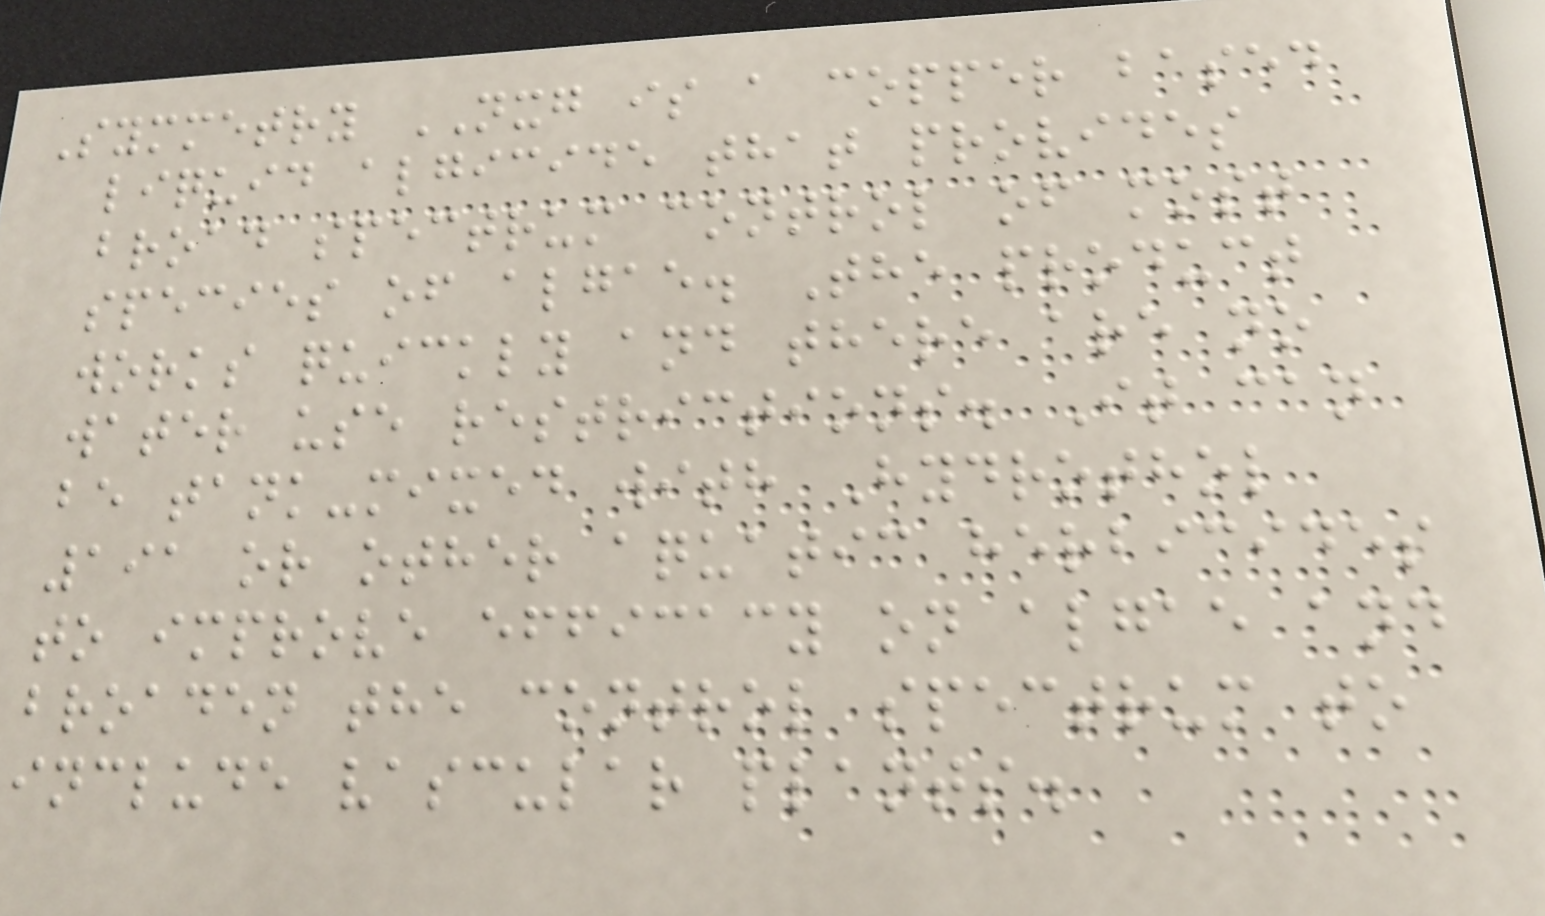Symmetry NXG is a copper based
liquid algicide that provides
broad spectrum control of most
species of algae. The product
works quickly and there are no
water use restrictions. It can
be tank-mixed with Hydrothol
191 or other aquatic herbicides
to improve efficacy on algae and
broaden the control spectrum to
include vascular plants.
